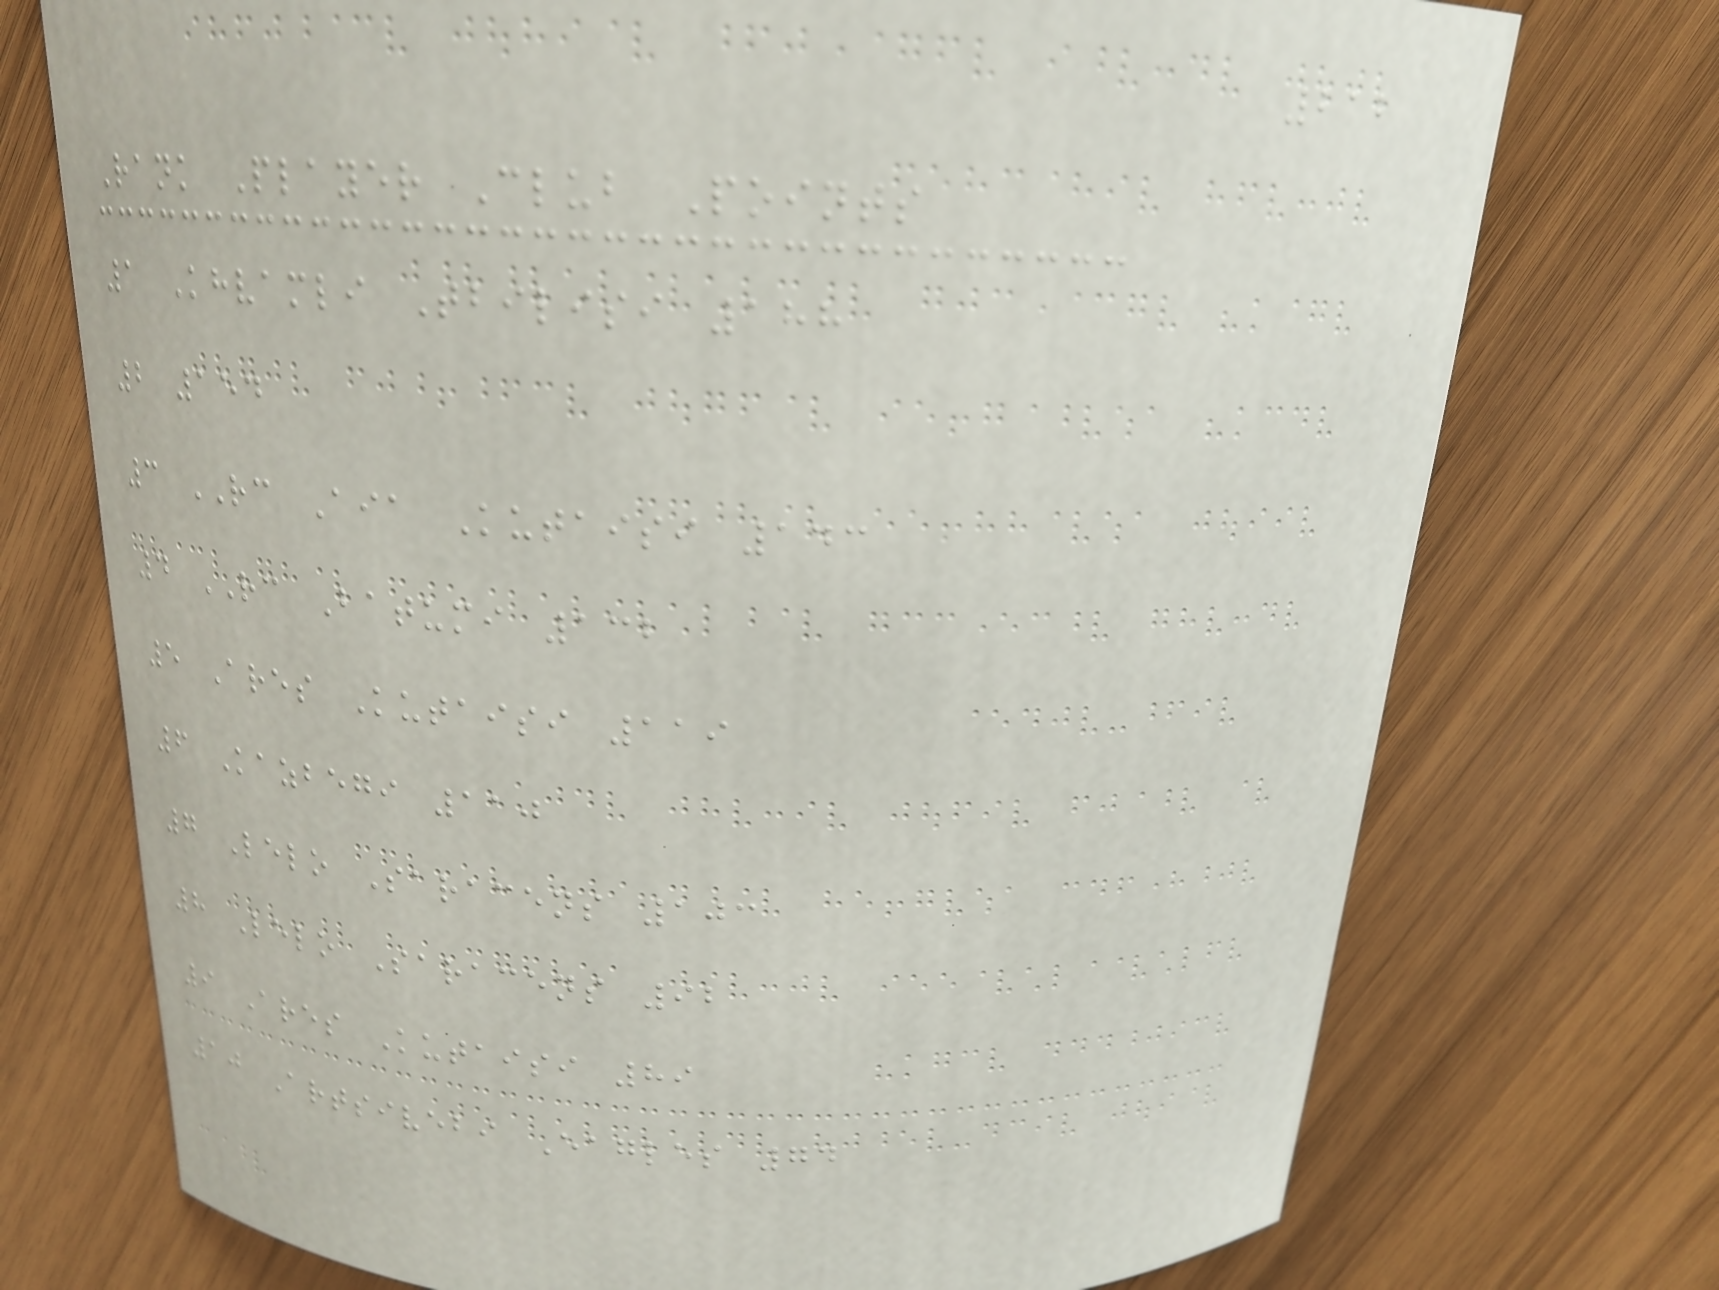212
Rank Player Club Points
1 Khvamli Tbilisi 188
2 154
3 RC Aia Kutaisi 143
4 RC Batumi 132
5 Ares Kutaisi 119
6 Kazbegi 110
7 Lelo Saracens 103
8 Lelo Saracens 92
9 Ares Kutaisi 89
10 Artsivebi Eagles 74
